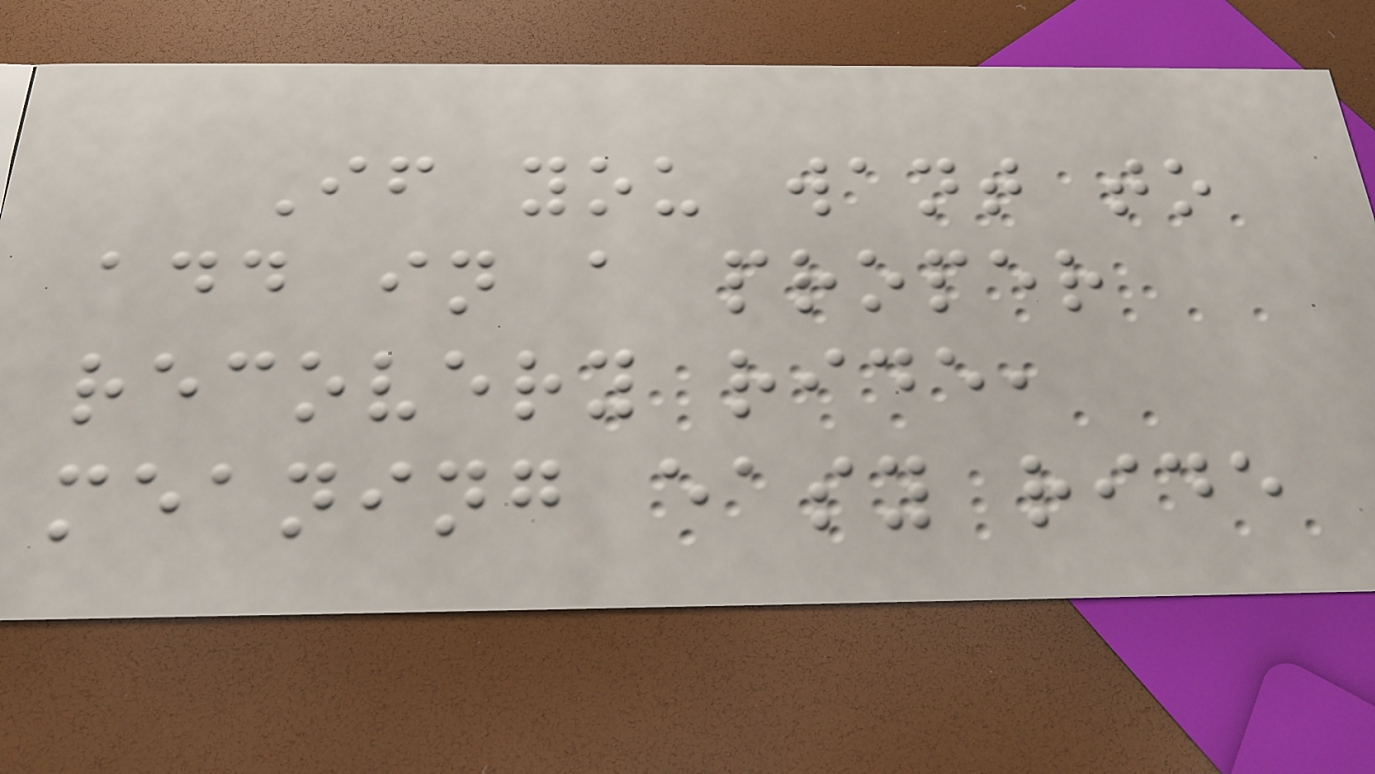If you want to
add in a proper
recovery ride,
meaning easy ride
